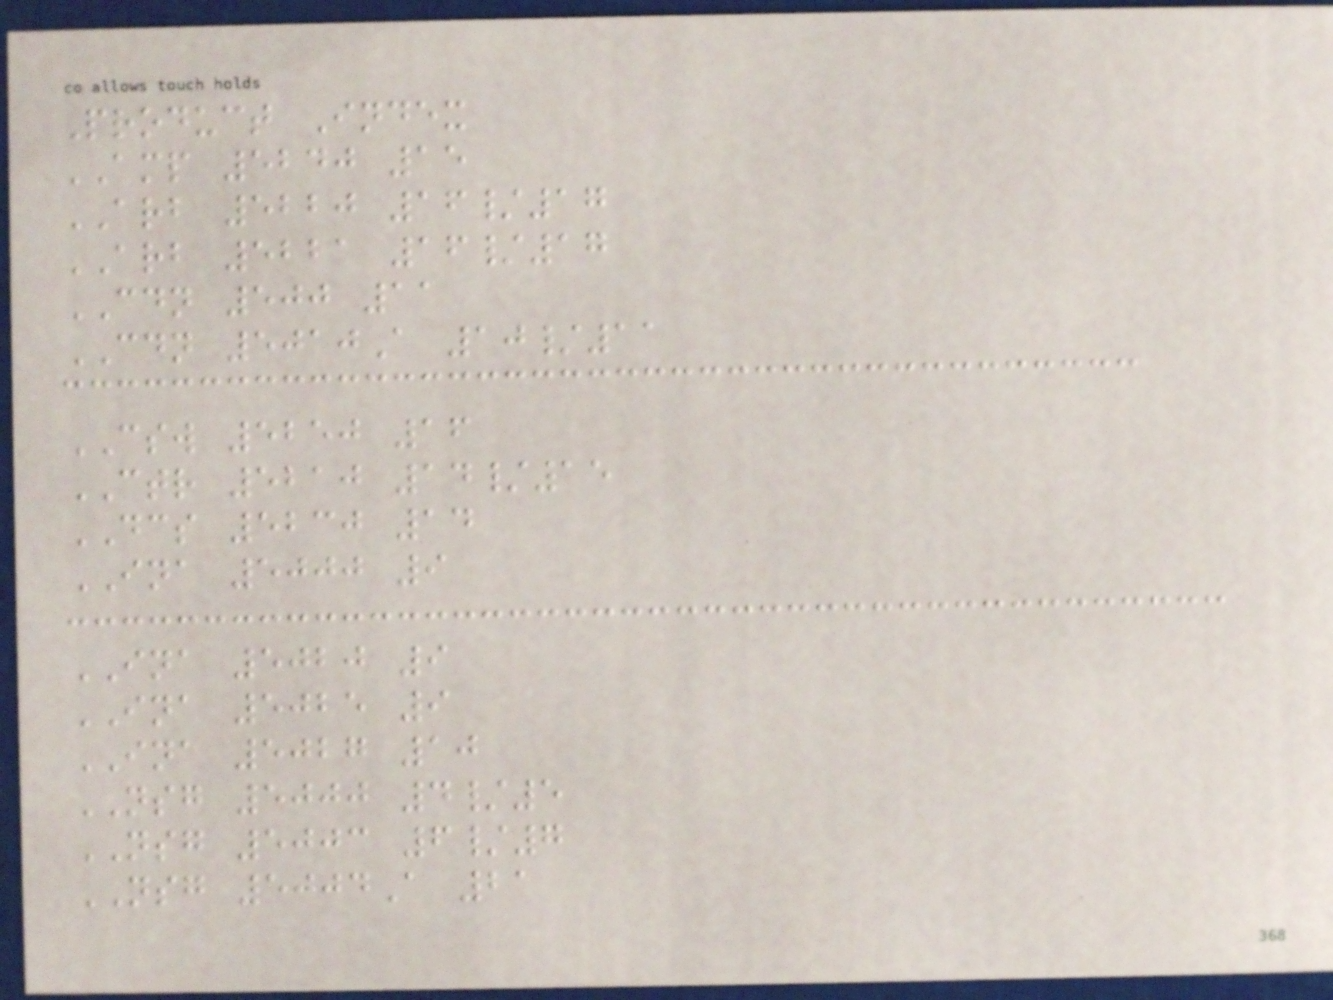Product Index
AMP 5240 15
ARB 5220 16/17
ARB 5221 16/17
CDN 500 11
CDN 5010A 10/11
CSW 5250 16
CTR 5210 14/15
DCS 5230 14
INA 5000 9
INA 5020 9
INA 5025 9
INA 5027 10
NSG 5000 4/5
NSG 5003 6/7
NSG 5004A 21
